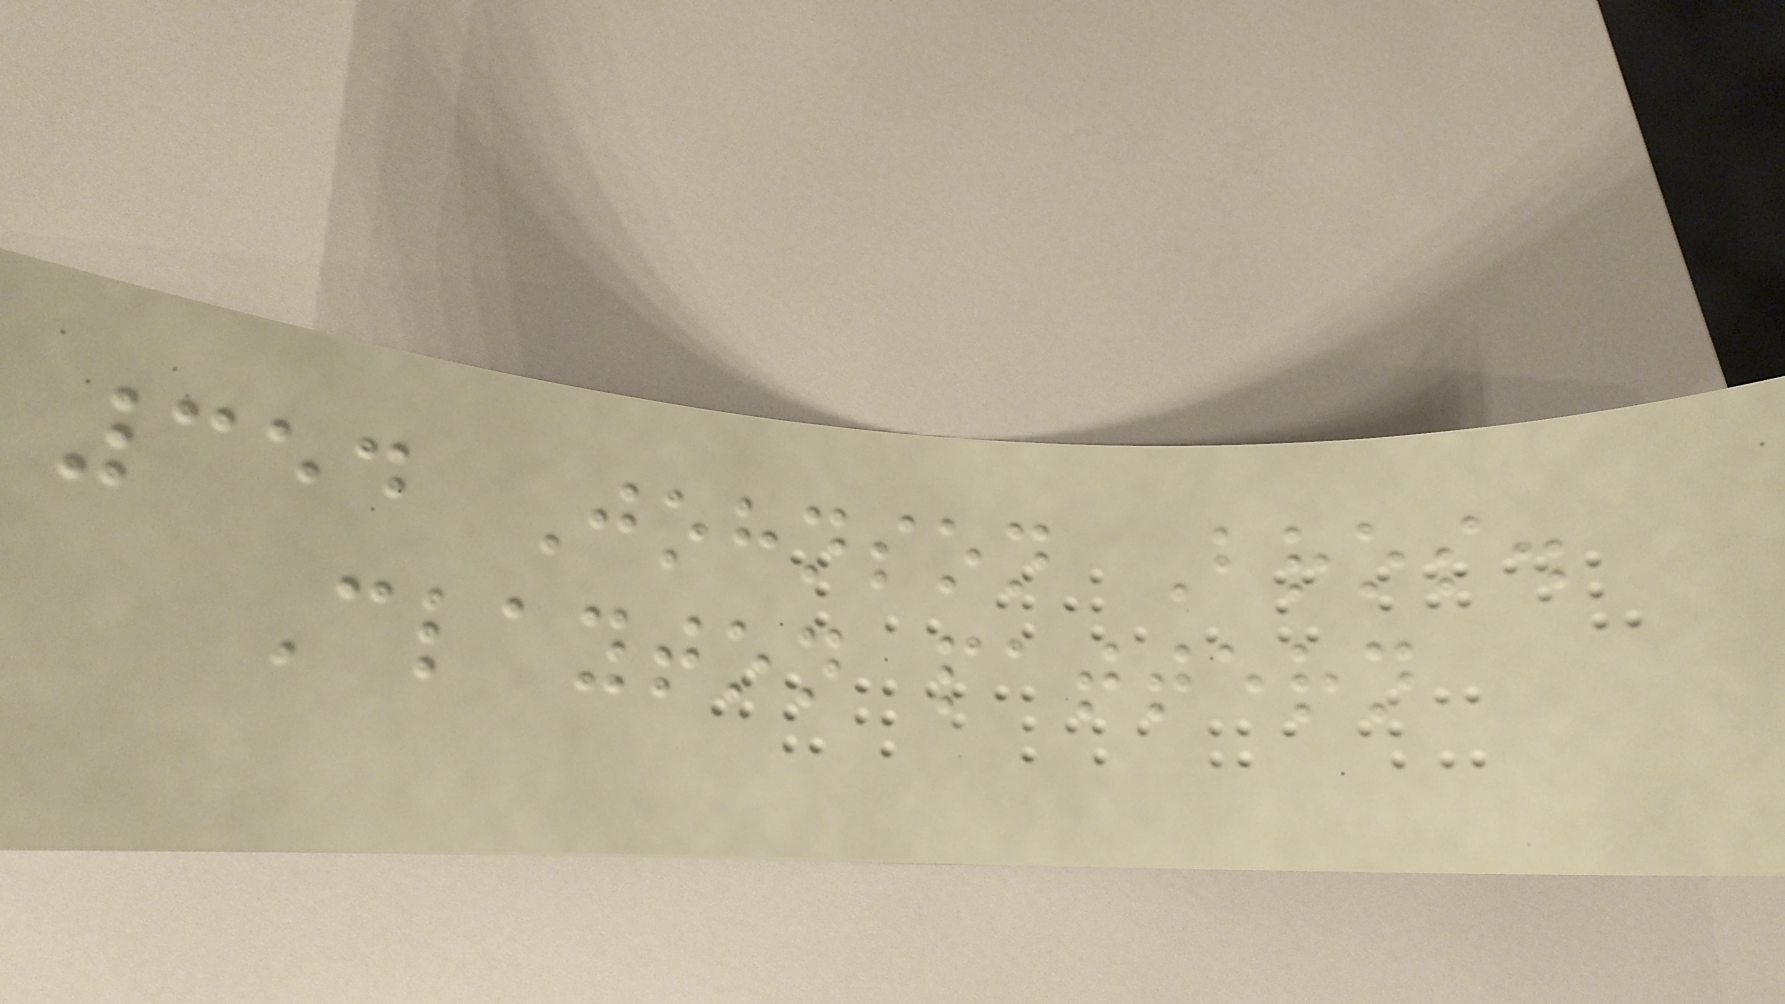354 Johnson Bros.
Clayton pattern
